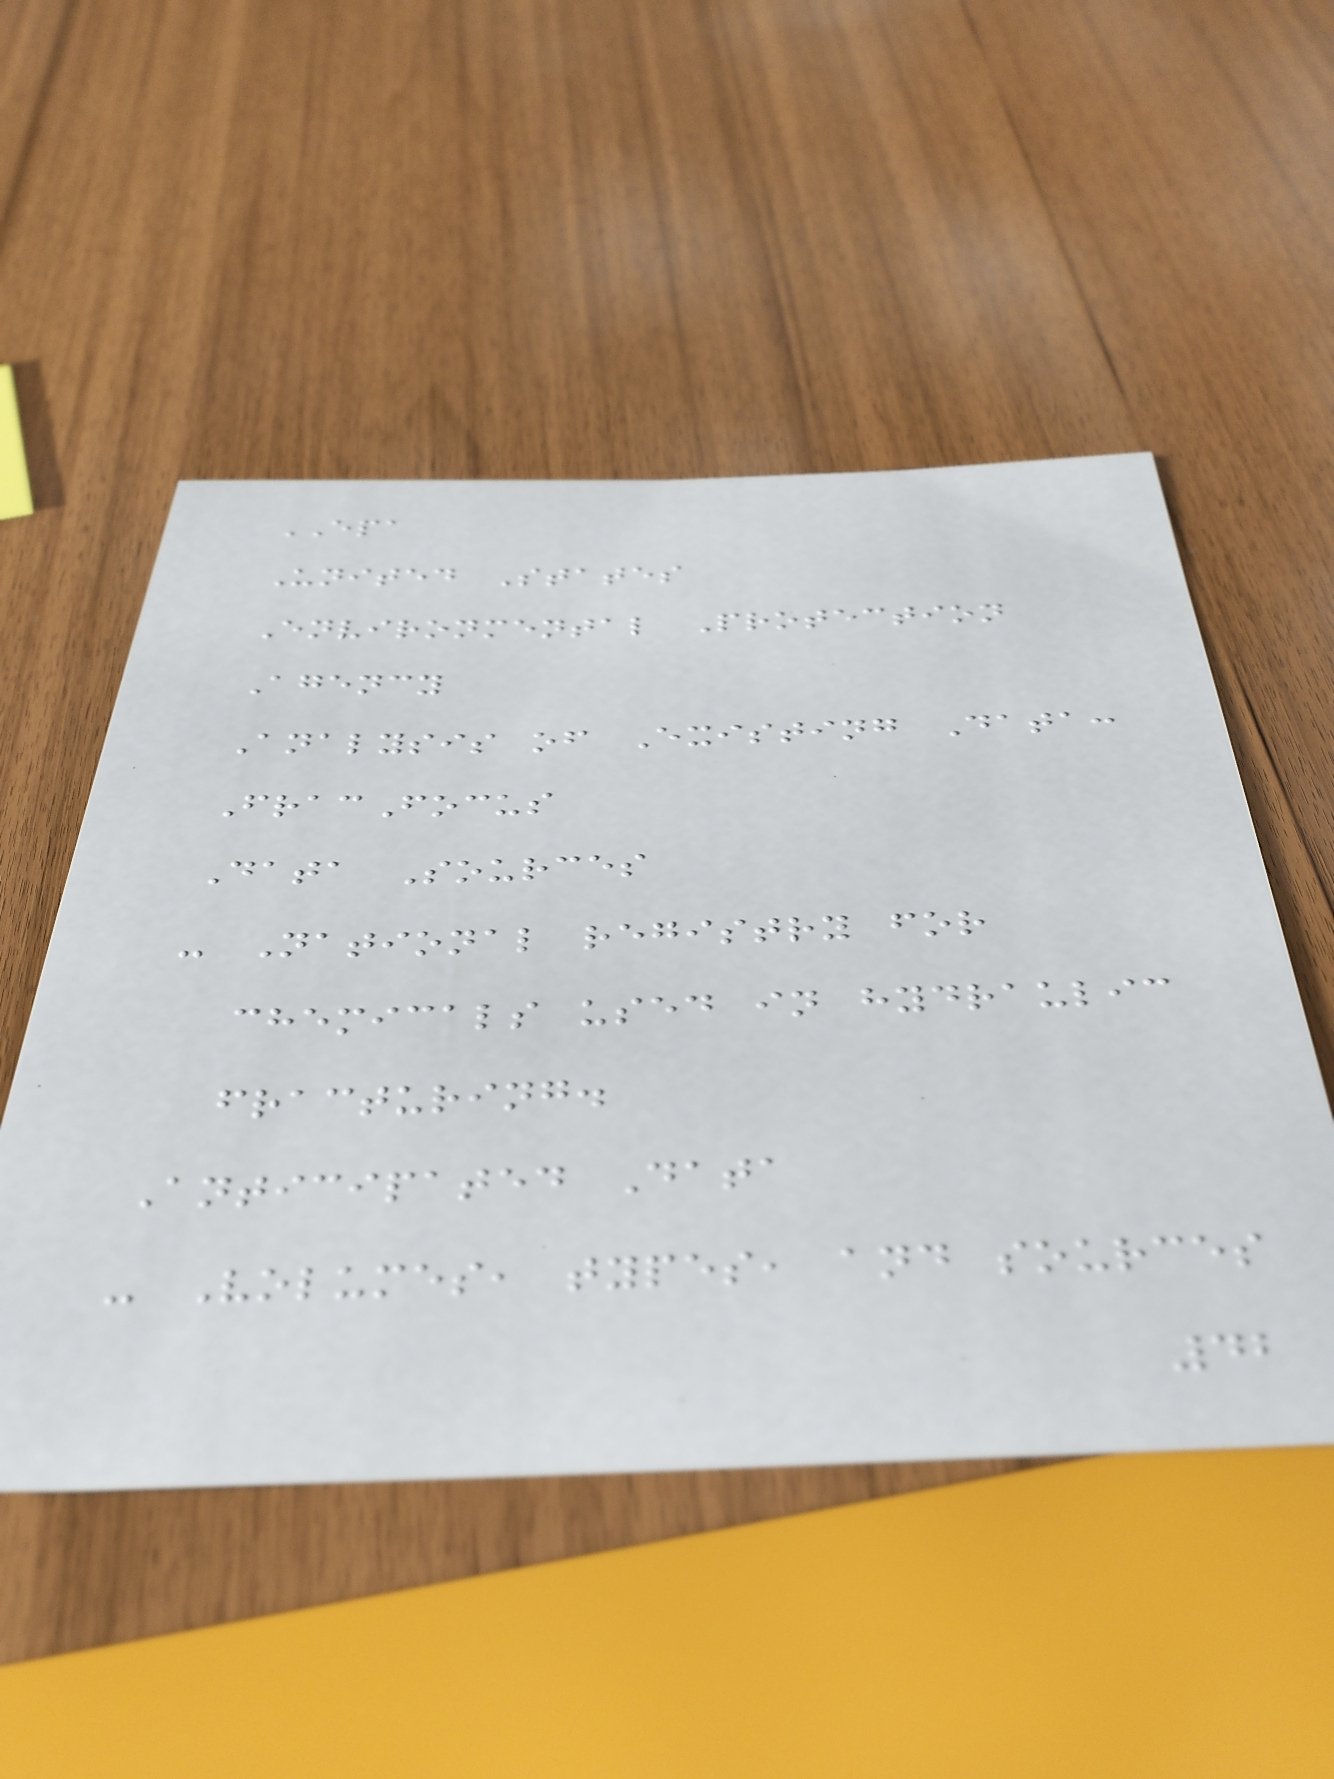EPA
United States
Environmental Protection
Agency
Analysis of Existing Data:
FracFocus
Data Sources
- National registry for
chemicals used in hydraulic
fracturing.
Anticipated Data
- Volumes, types, and sources
42
